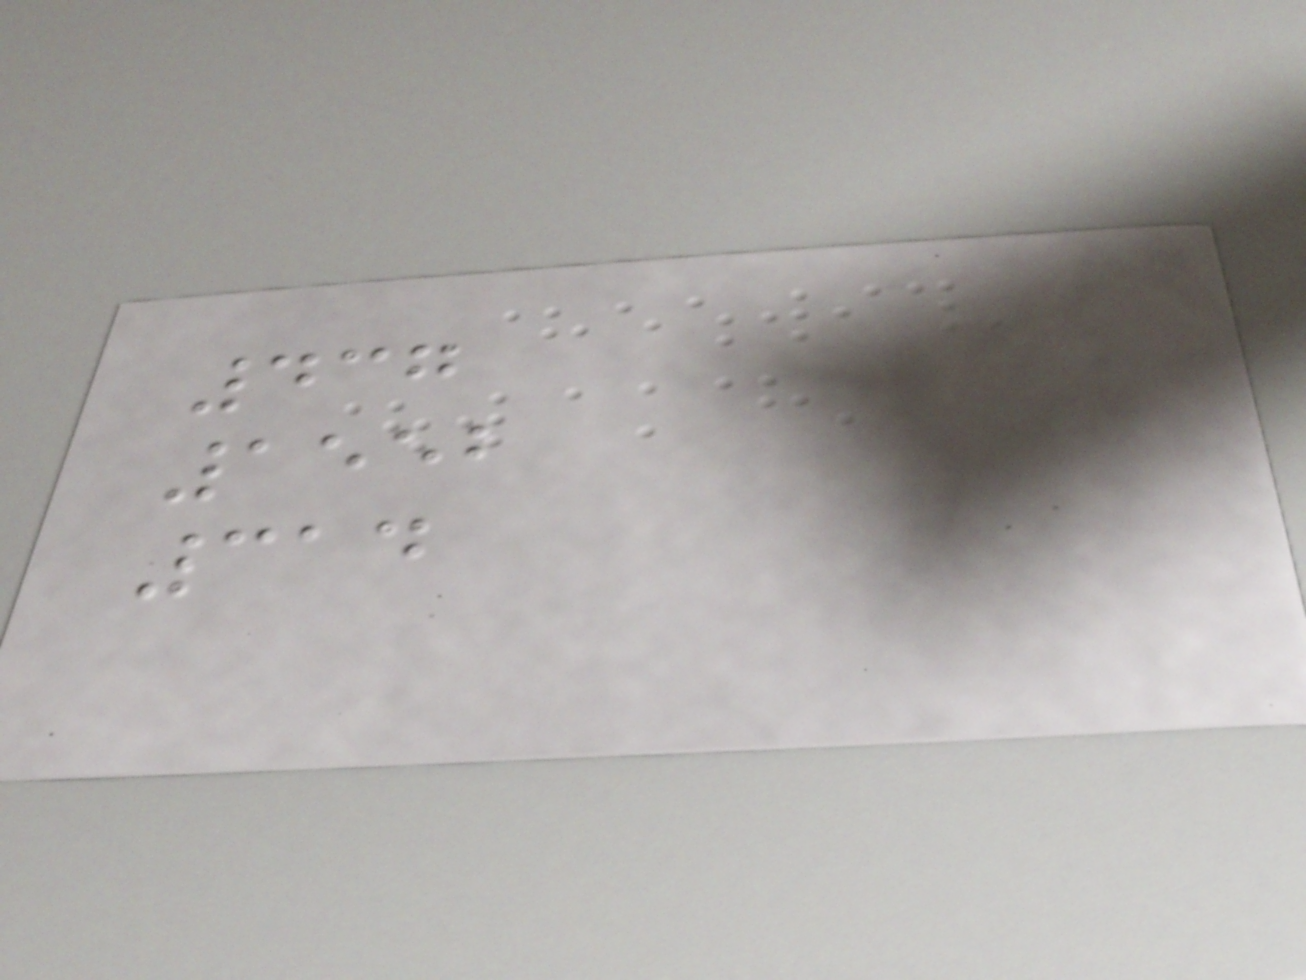437
1552
314
